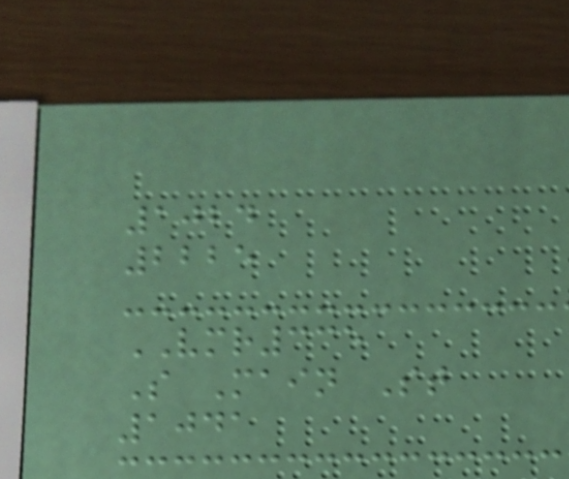1024
2225
VMR335
S Main St
1041
